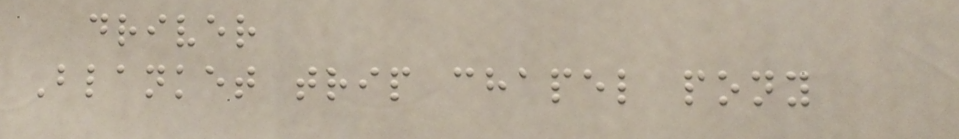driver
Blanket trip chapel pony
